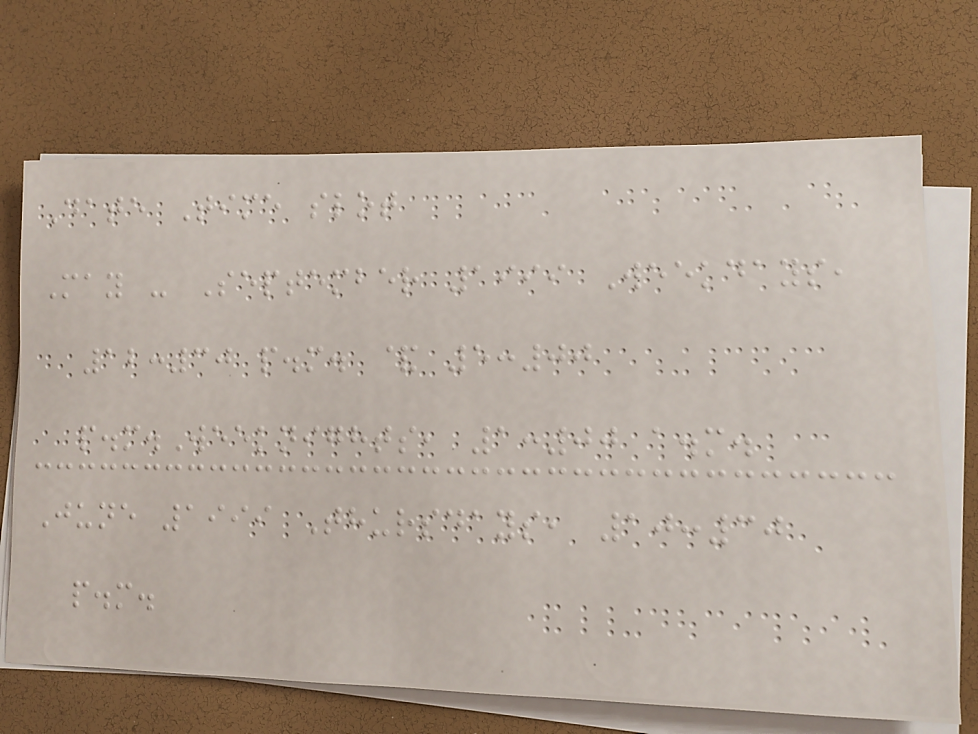Date Time slot
May - September 1999 Weekdays,
12:30 p.m. & 5:00
p.m.Weeknights, 1:00 a.m.
June 1999 Thursdays, 10:30
p.m.
